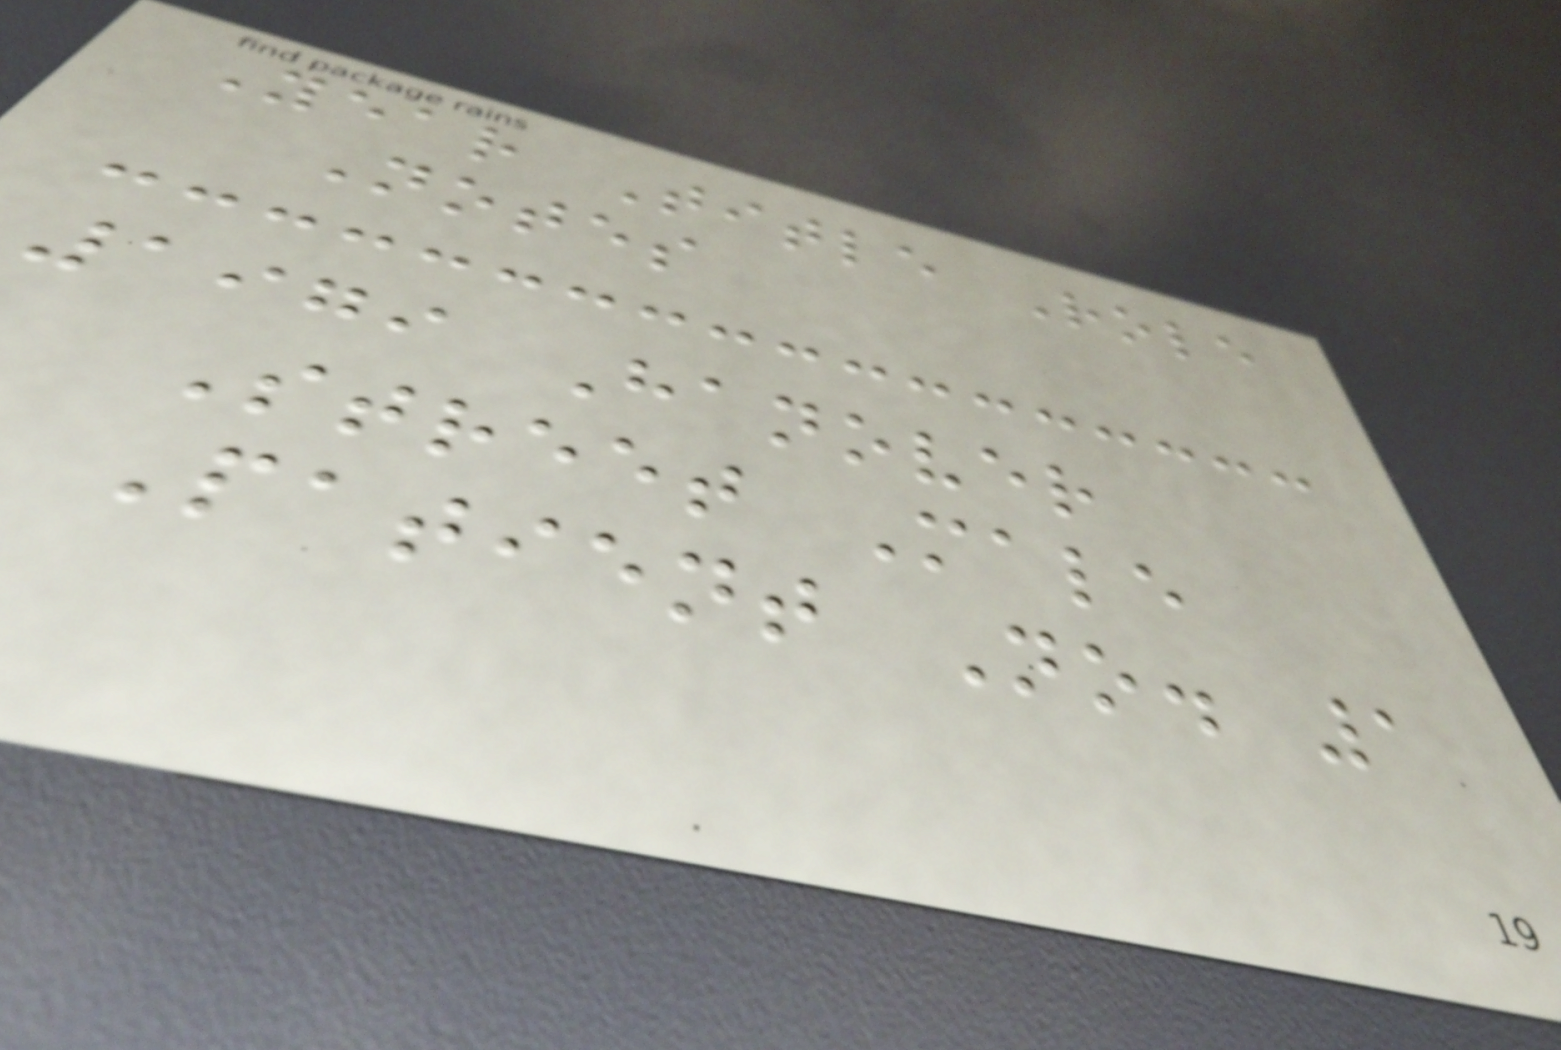Year Title Role
Notes
1979 Hanover
Street Male
Patient No. 1
